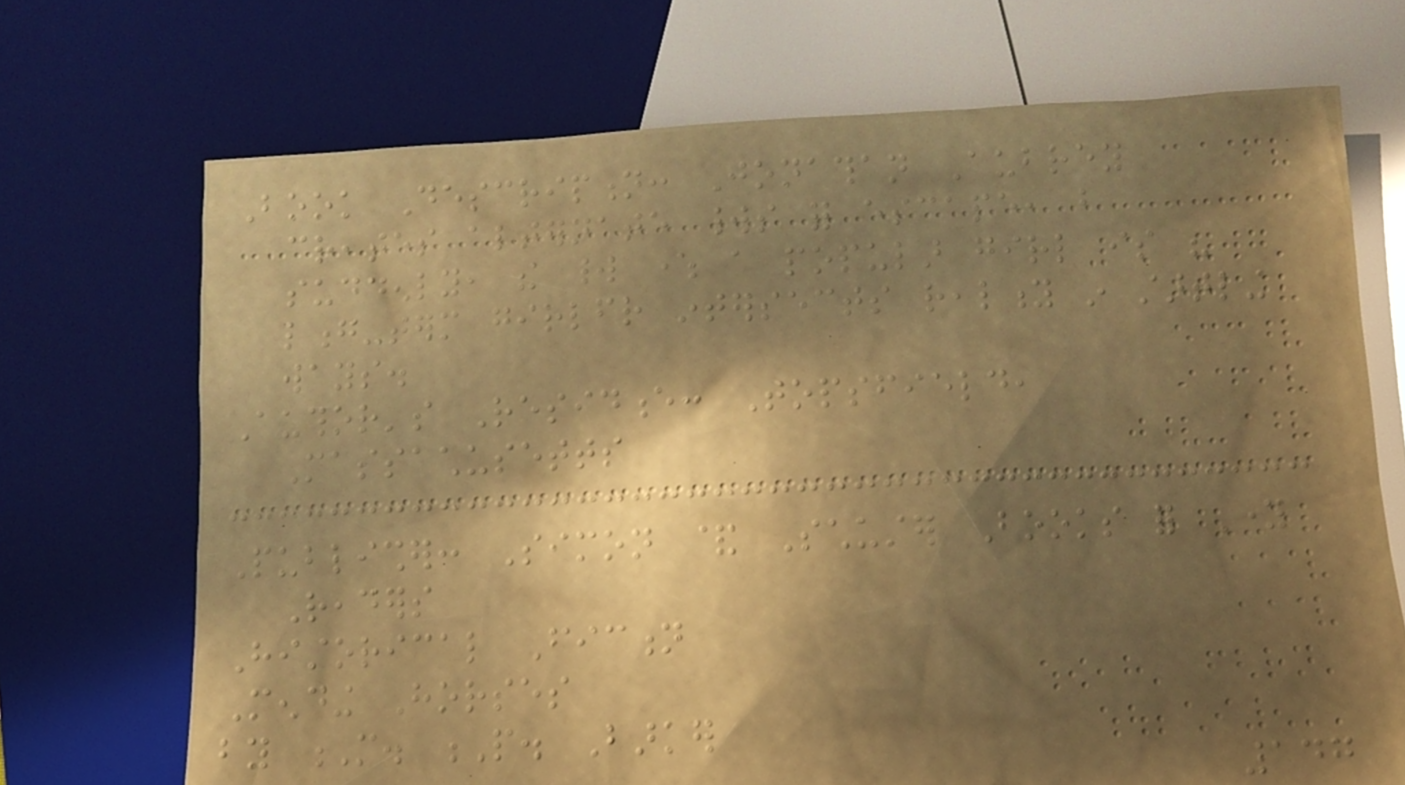Book Description: Jonathan Aubrey
creates alternate worlds for escape, but
suddenly, the world where a popular girl is his
long-term girlfriend intersects reality in startling
ways.
Author's Residence: Topsfield,
Massachusetts
Publisher: Simon & Schuster Books for Young
Readers
Historical Fiction
Mending Horses
by M. P. Barker
147
